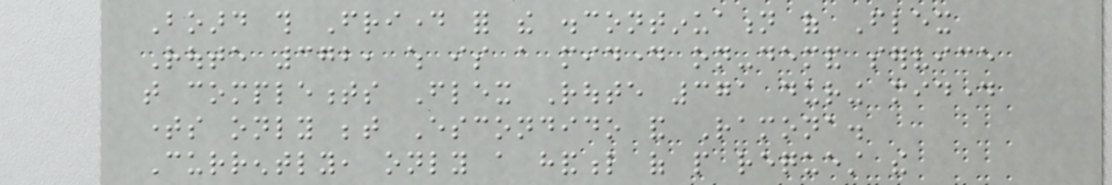Board this Friday for the discontinuation of Flex
Route 372, which is a midday on-demand service
that complements Flex Route 371 during midday
times only between Escondido and Ramona.
Currently, only a handful of people request the
